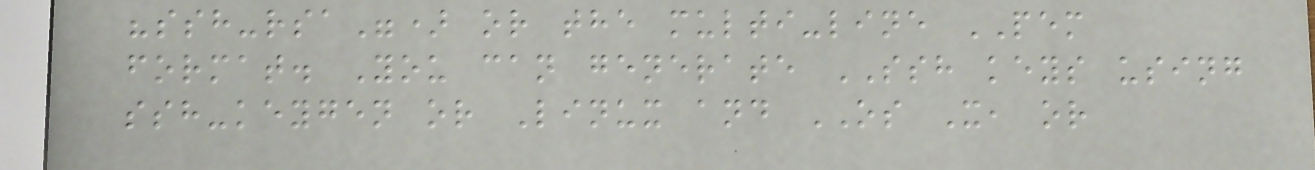"ssh-rsa") or the multi-line PEM
format. You can generate SSH keys using
ssh-keygen or Linux and OS X, or
